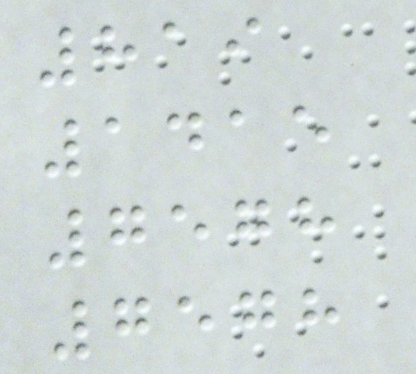819
1415
7578
7578
